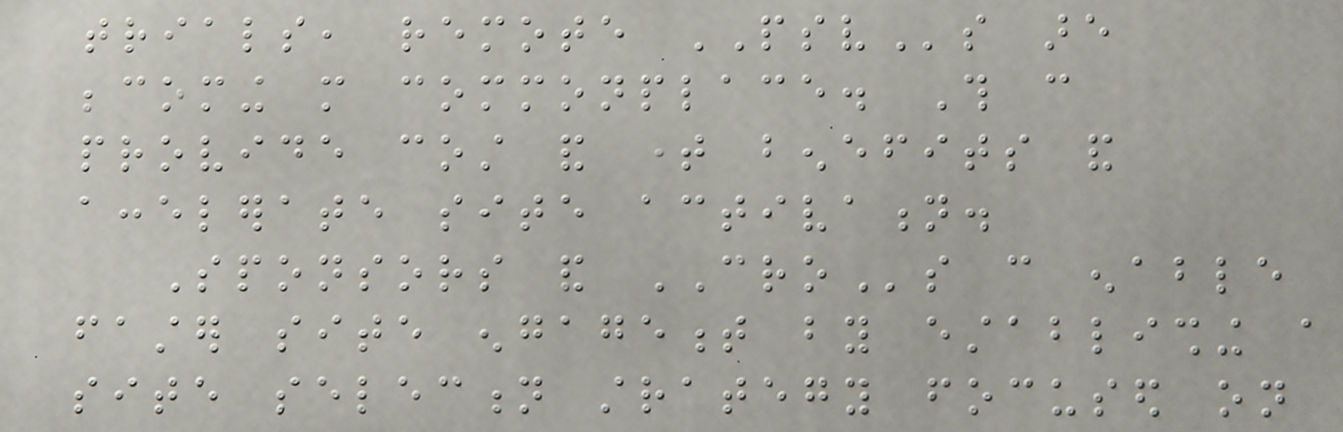trials, remote PSVs are
becoming more commonplace. This can
provide cost and time benefits and
accelerate site activation.
Sponsors and CROs can enable
faster site engagement by establishing a
site selection strategy focused on
